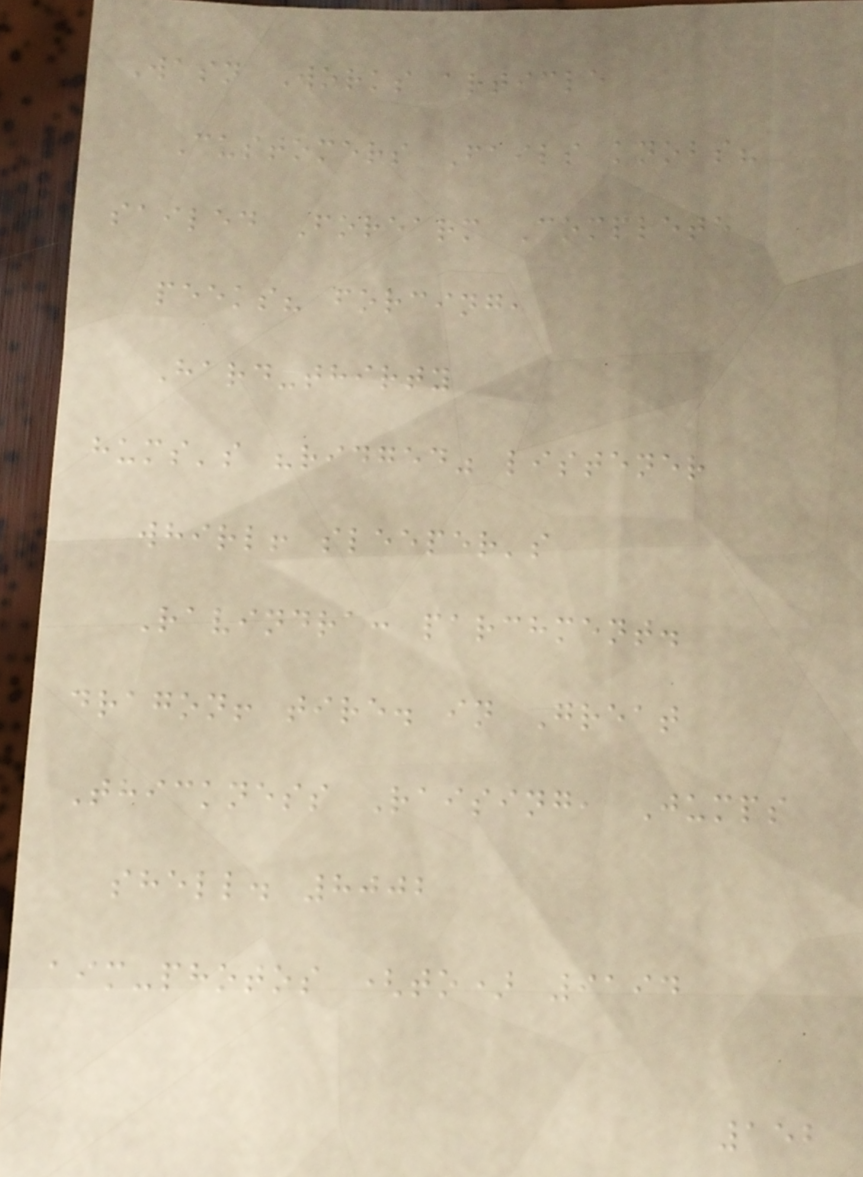Wasn Works article
Customers Fails knobs?
sailed Forearm Complete
peeks? forcing,
Hard-thirty
hums's "ridged" listener
whirl! sleeper's
Ravindra: parchment.
dragon! tire. in Great
Thickness Raising, Jumps
shell. 8002
aim-photos (to) 9194
152
